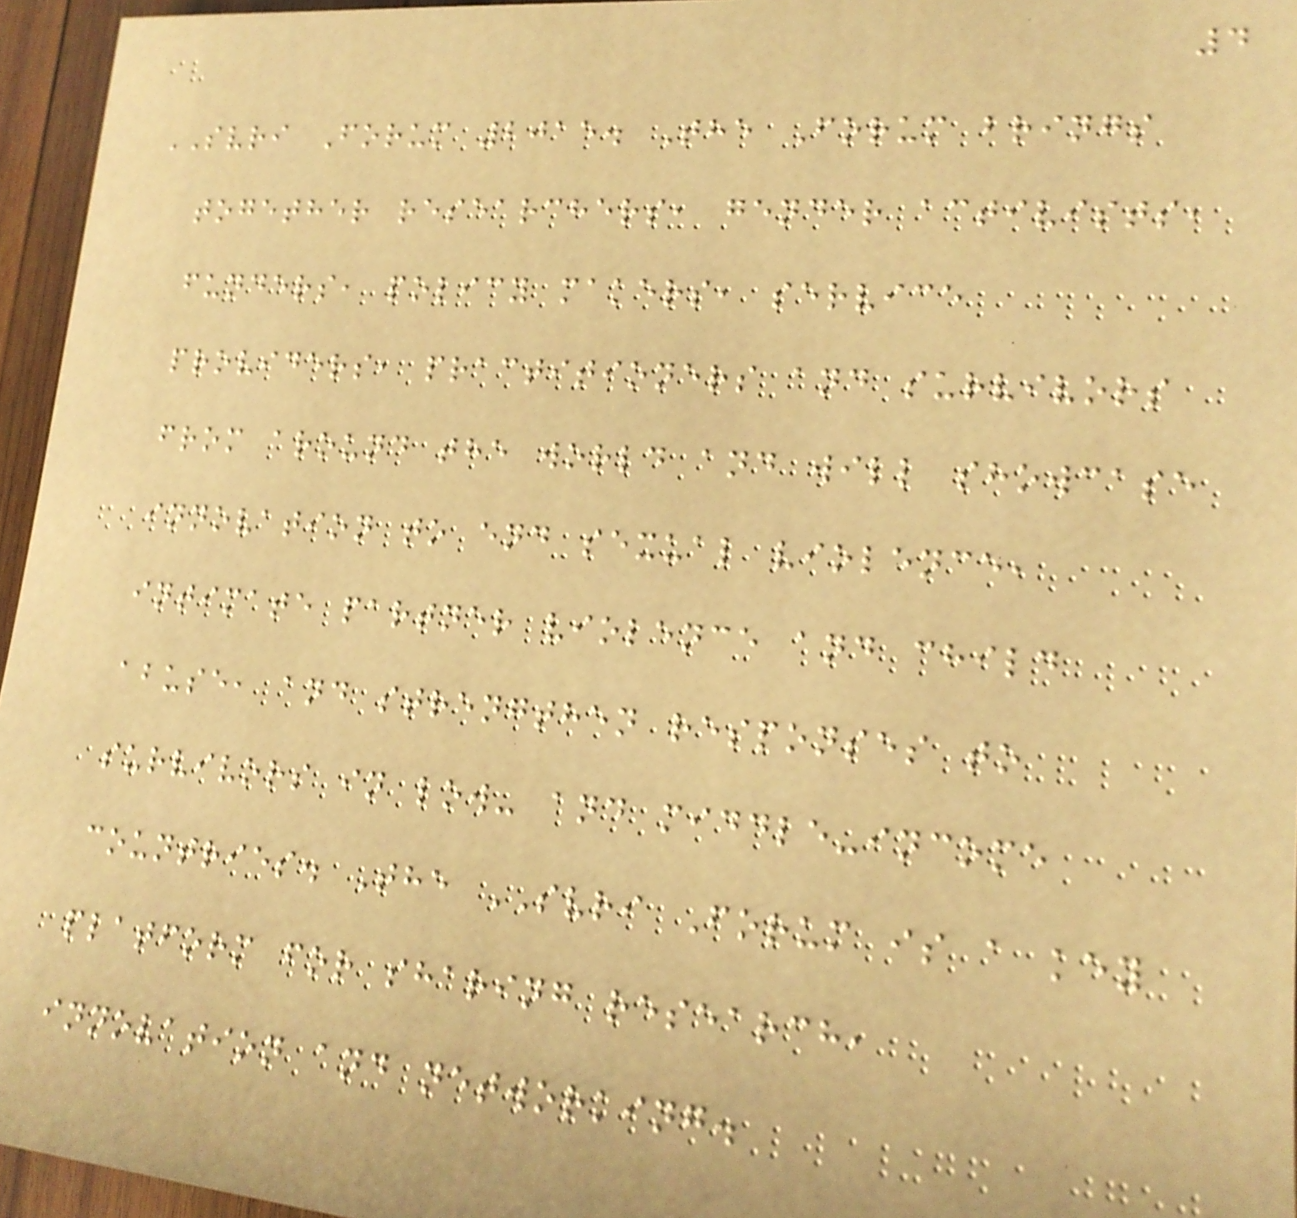4
SVRI Forum 2015. The Forum brings
together researchers, gender activists,
funders, policy makers, service
providers, practitioners and survivors
from around the world and will showcase
innovation to end sexual violence,
intimate partner violence and child
abuse, and strengthen responses to
survivors in low- and middle-income
countries. The SVRI Forum is a key
platform for sharing research,
innovation and networking.
